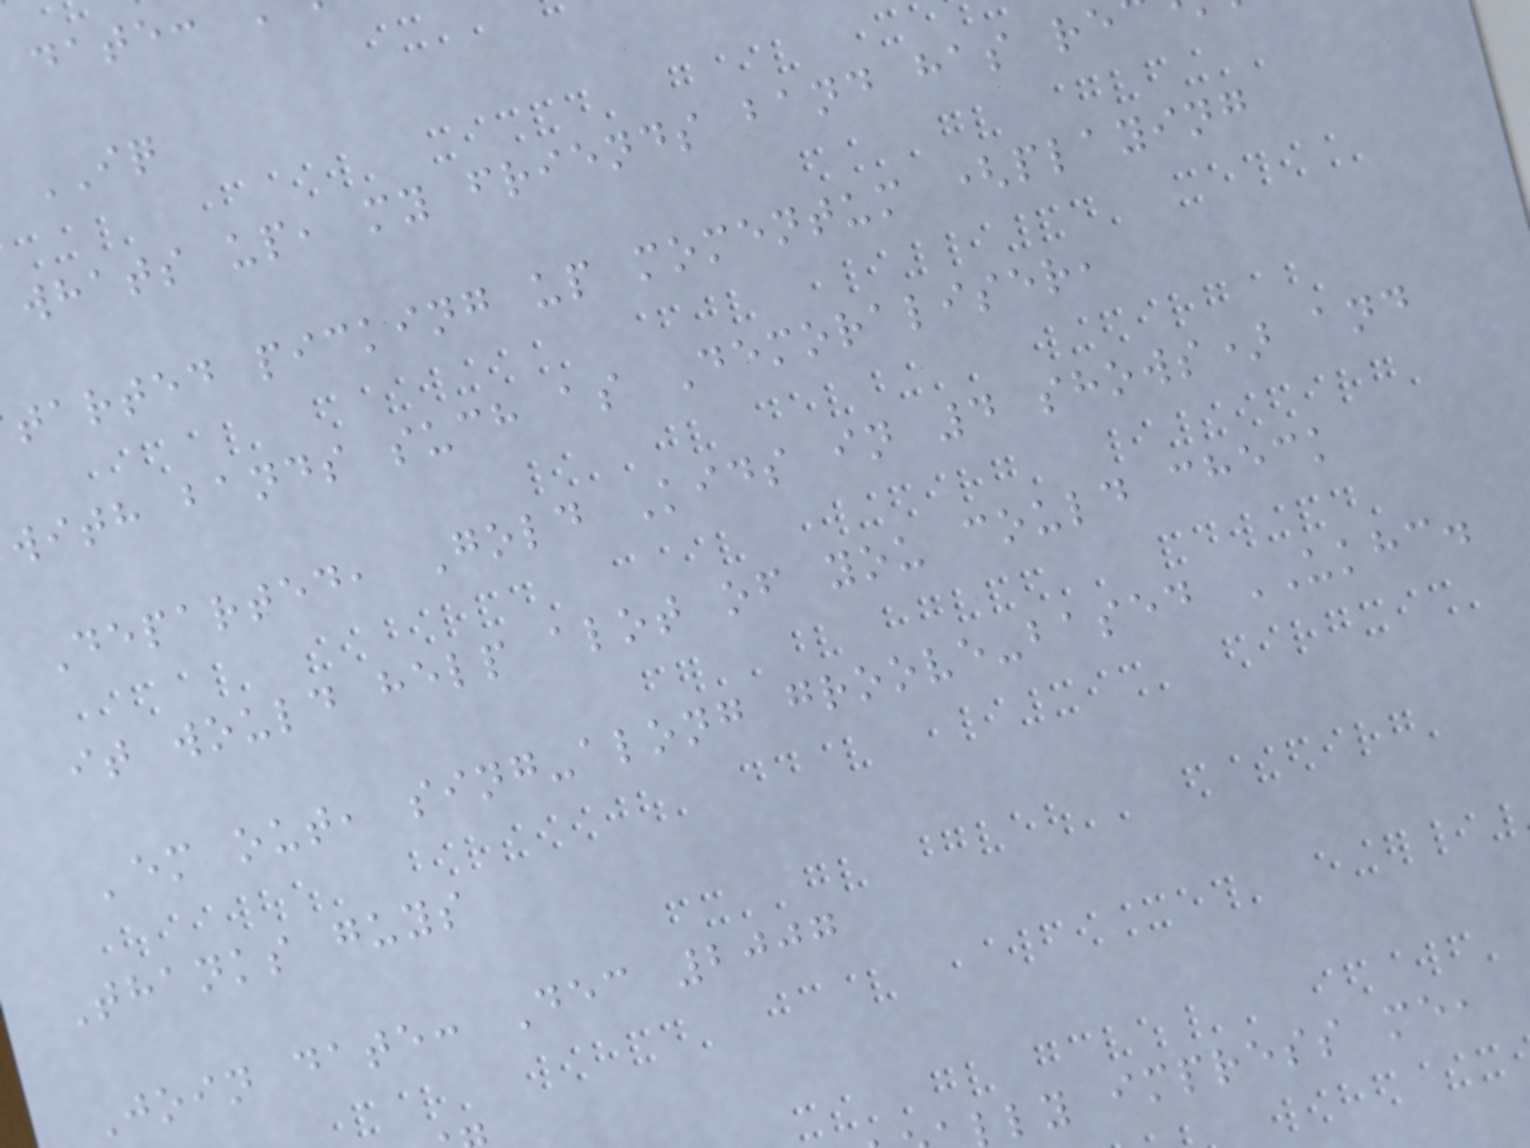IQ
whats up, my friends band has re
tarted picking up momentum (playing
with bands such as Demoraliser,
Departed, Gold Kids in 4 shows) and
it would help alot of you could check
'em out, sing-along groove-based UKHC.
Thanks guys
Join date: Dec 2007
ly impress me,
